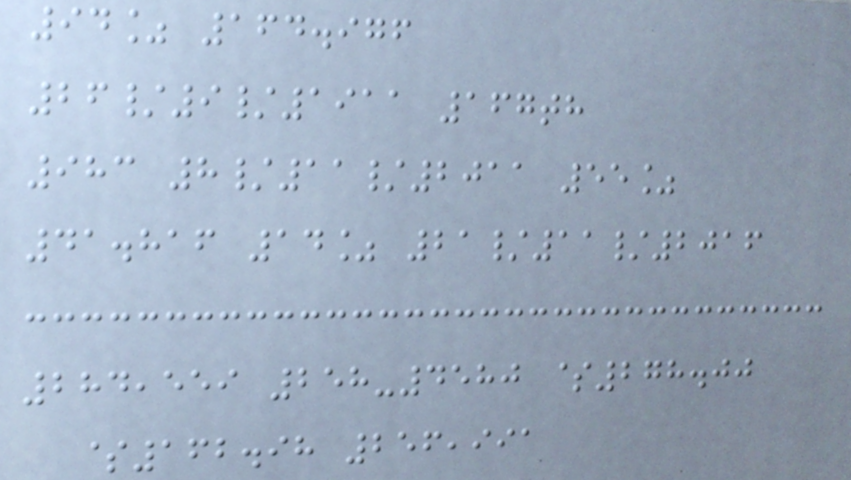94% 164.976
26/9/1911 167th
983 8/11/2011 55%
41.816 14% 21/11/2016
284,559 258-4580 $278.00
$162.98 256,991
